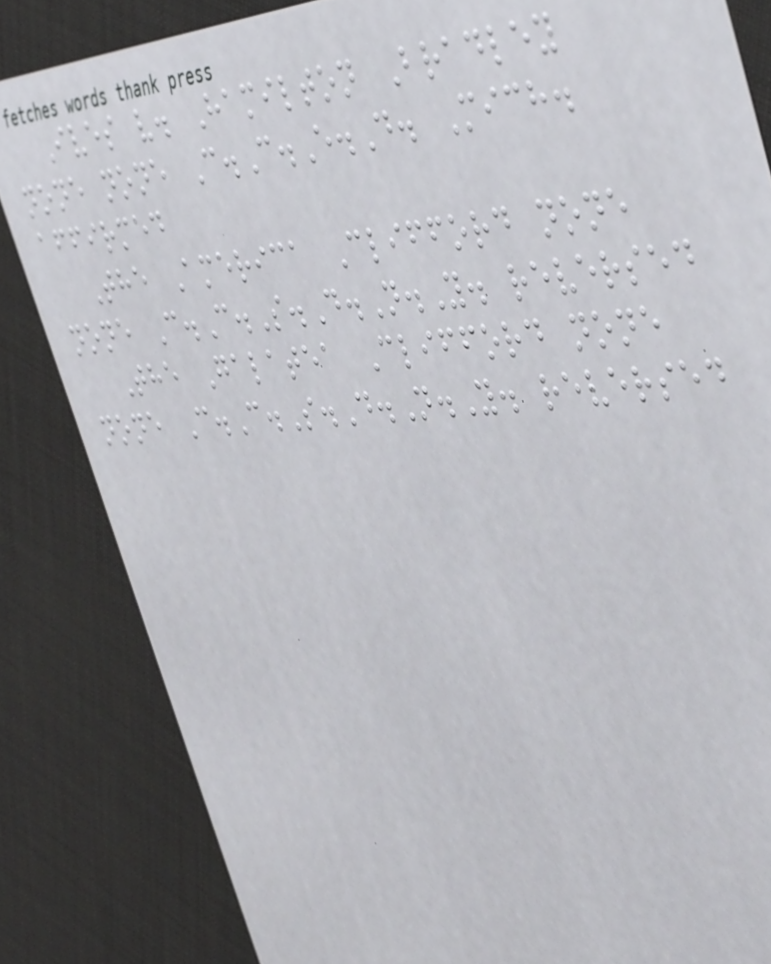Ives v. Hamilton Bradley
none none C.C.E.D. Mich.
affirmed
The America Clifford none
none C.C.S.D.N.Y. reversed
The Galatea Clifford none
none C.C.S.D.N.Y. reversed
